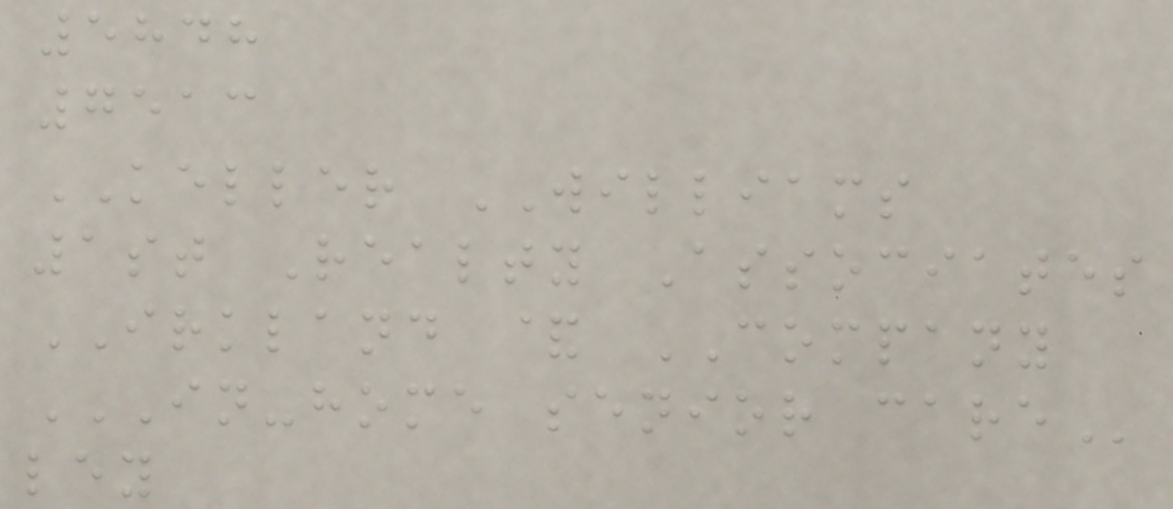5848
7513
KELLER WILLIAMS
1st Realty Associates
IRKLAND & COMPANY
IN-HOME SENIOR CARE
ley
